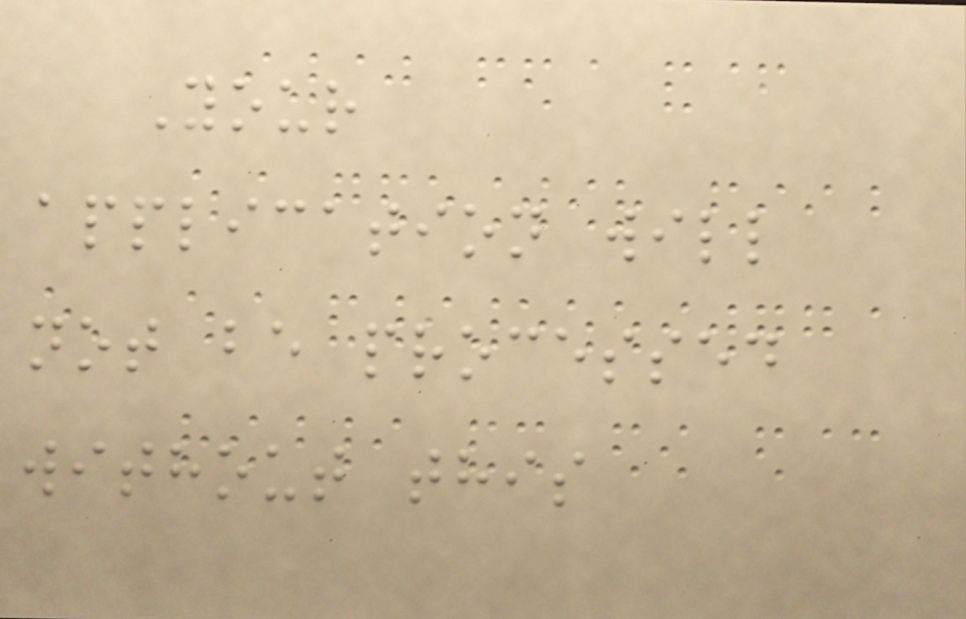Your
application will
not be processed
without this
